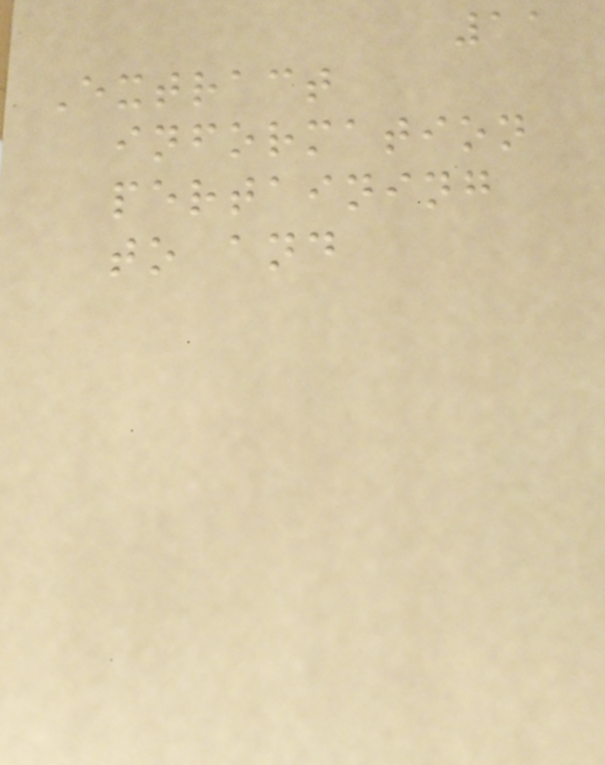11
Extract
information
pertaining
to and
